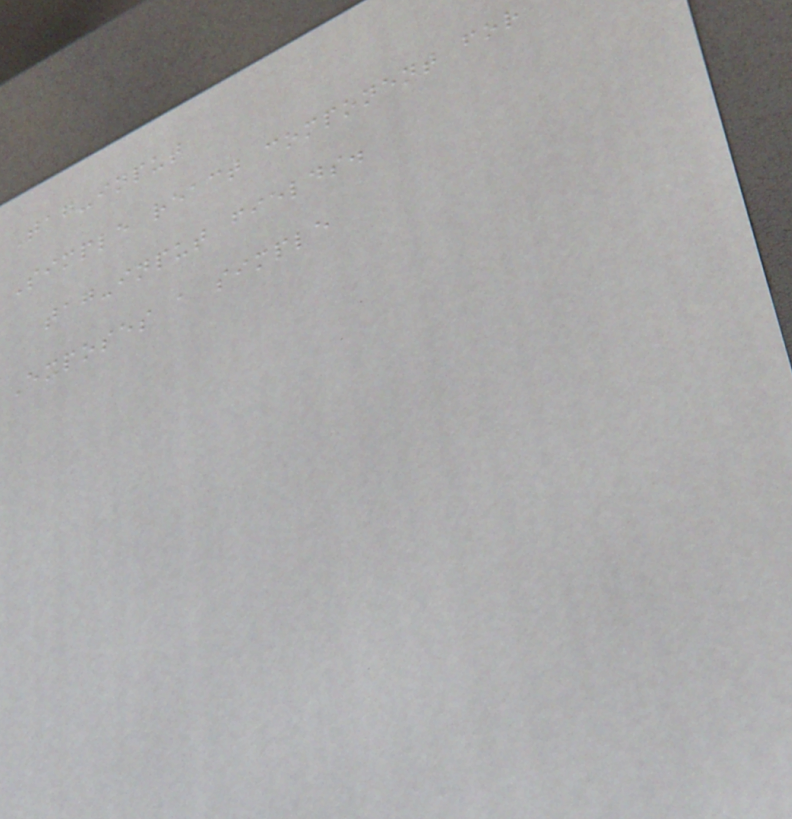Tag-input
Simple react component for
tag-input fields.
Exposes a simple
